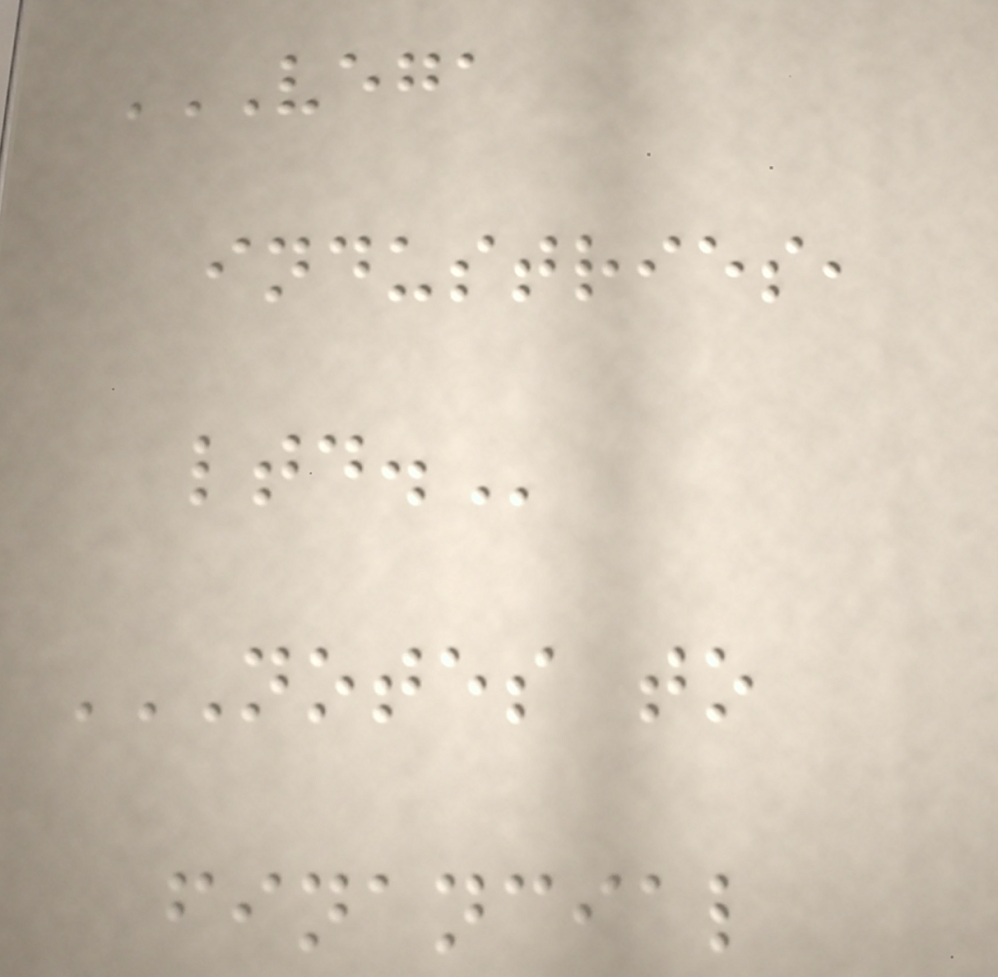VEGA
INDUSTRIES,
LTD.
NOTES TO
FINANCIAL
